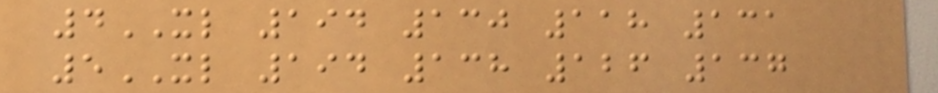4XL 194 130 118 131
5XL 194 138 126 137
